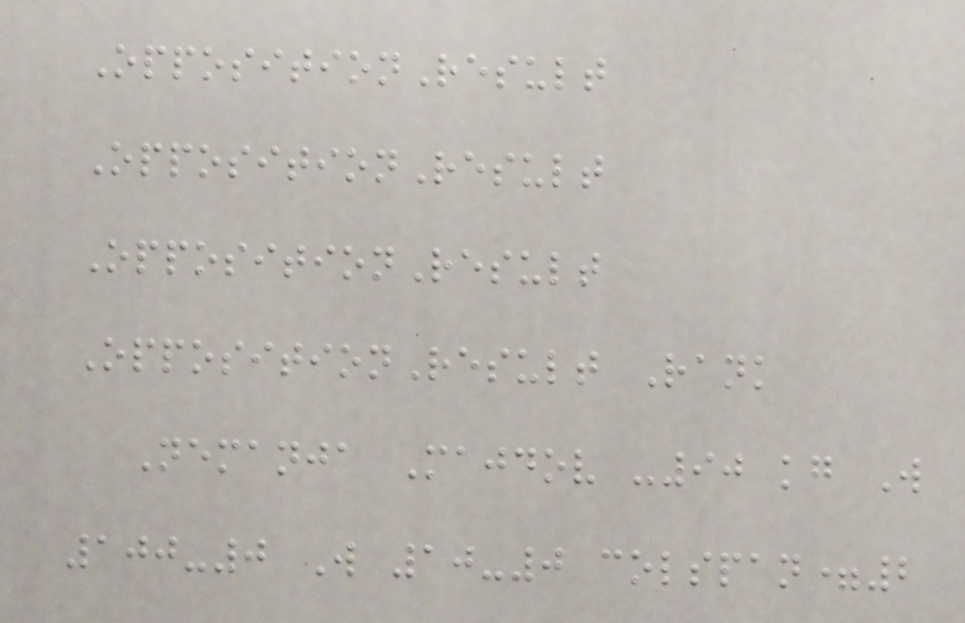OppositionResult
OppositionResult
OppositionResult
OppositionResult Rank
Nemanja Majdov -90 kg W
100-0 W 10-0 colspan=2
